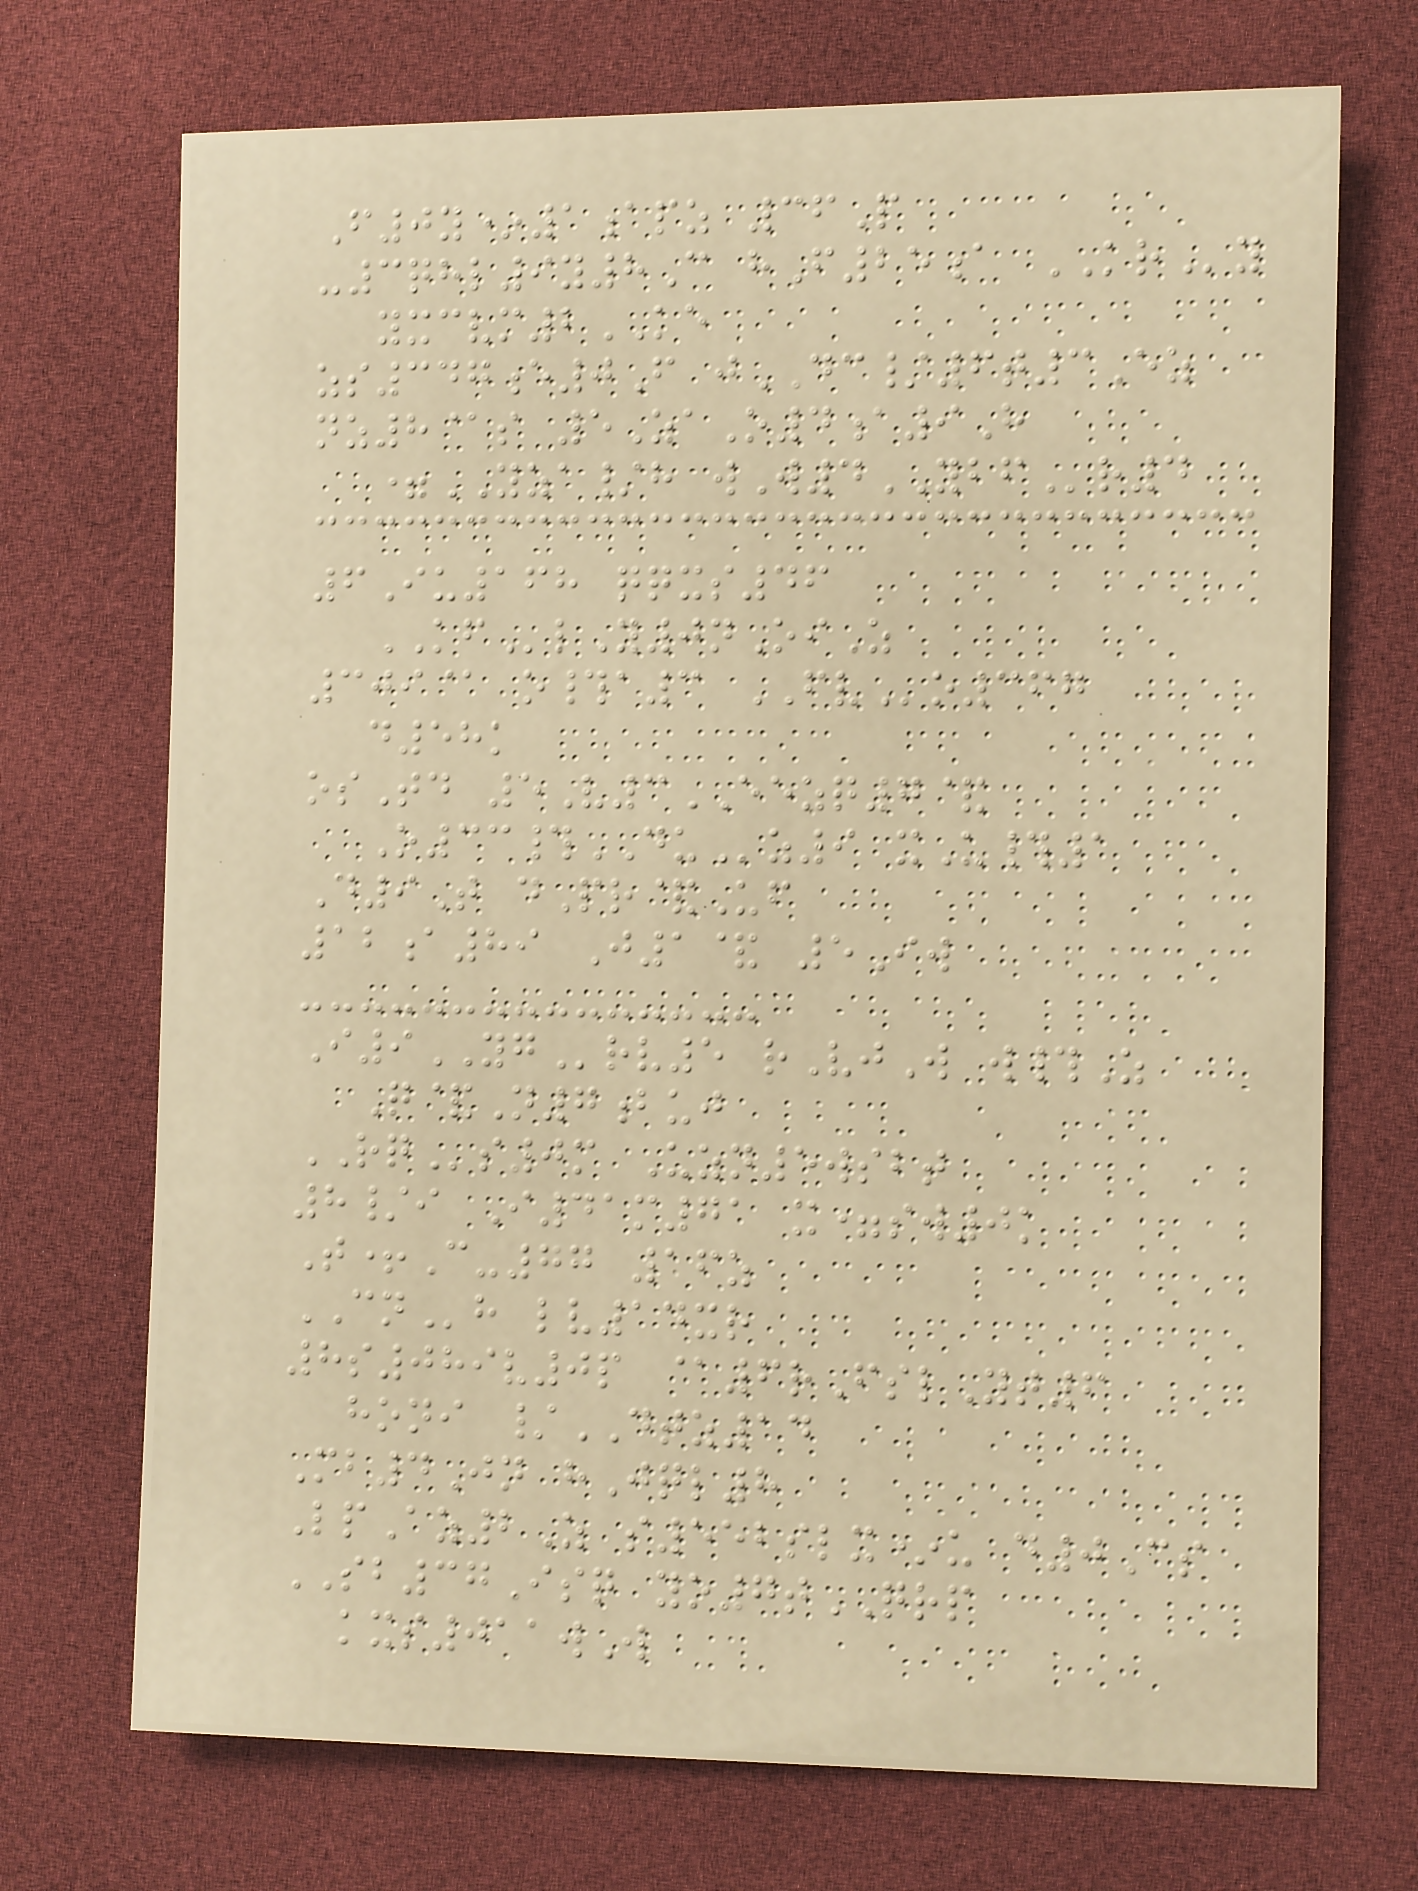F0y*1apz 36P
-3qhl9y8C hF25a KRy
yxcvm2KE
zs347e0F jDC/6t3Ez
nz8@s 5ZaO4a9H
=YZA/h wW4YBFr4
6Iu168 qqxs46
KFlY0nOiZ
309@ o#a3 FVo367
d58k
osTd 5V3EEZQ7&
O33#DUz9 xU#1
D9T dPr&Uf
12a89 J1& 5Iw
I9YGrv5 rVjW w#Z
Q&N7buj
RQs0m Uzn5wsbt
8/i I41m71 x=sw0k
T+C-77 16z
CNh lv14xr
8s089v0p @6rFslYt6
honi /DTZ14
Mb4Jn hJql8
LpAz2Z s552slx*u d0Cs
SB37Isq yo7tQRP
kxs011wW
